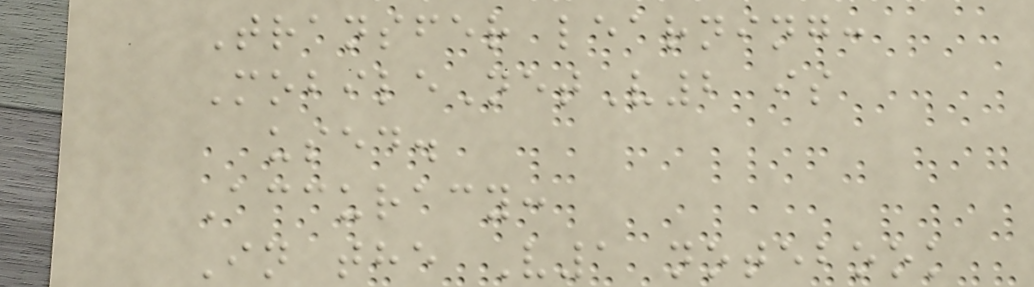Transfer learning:
MobileNetV2 is
used.
Accuracy:
In the V1 notebook
